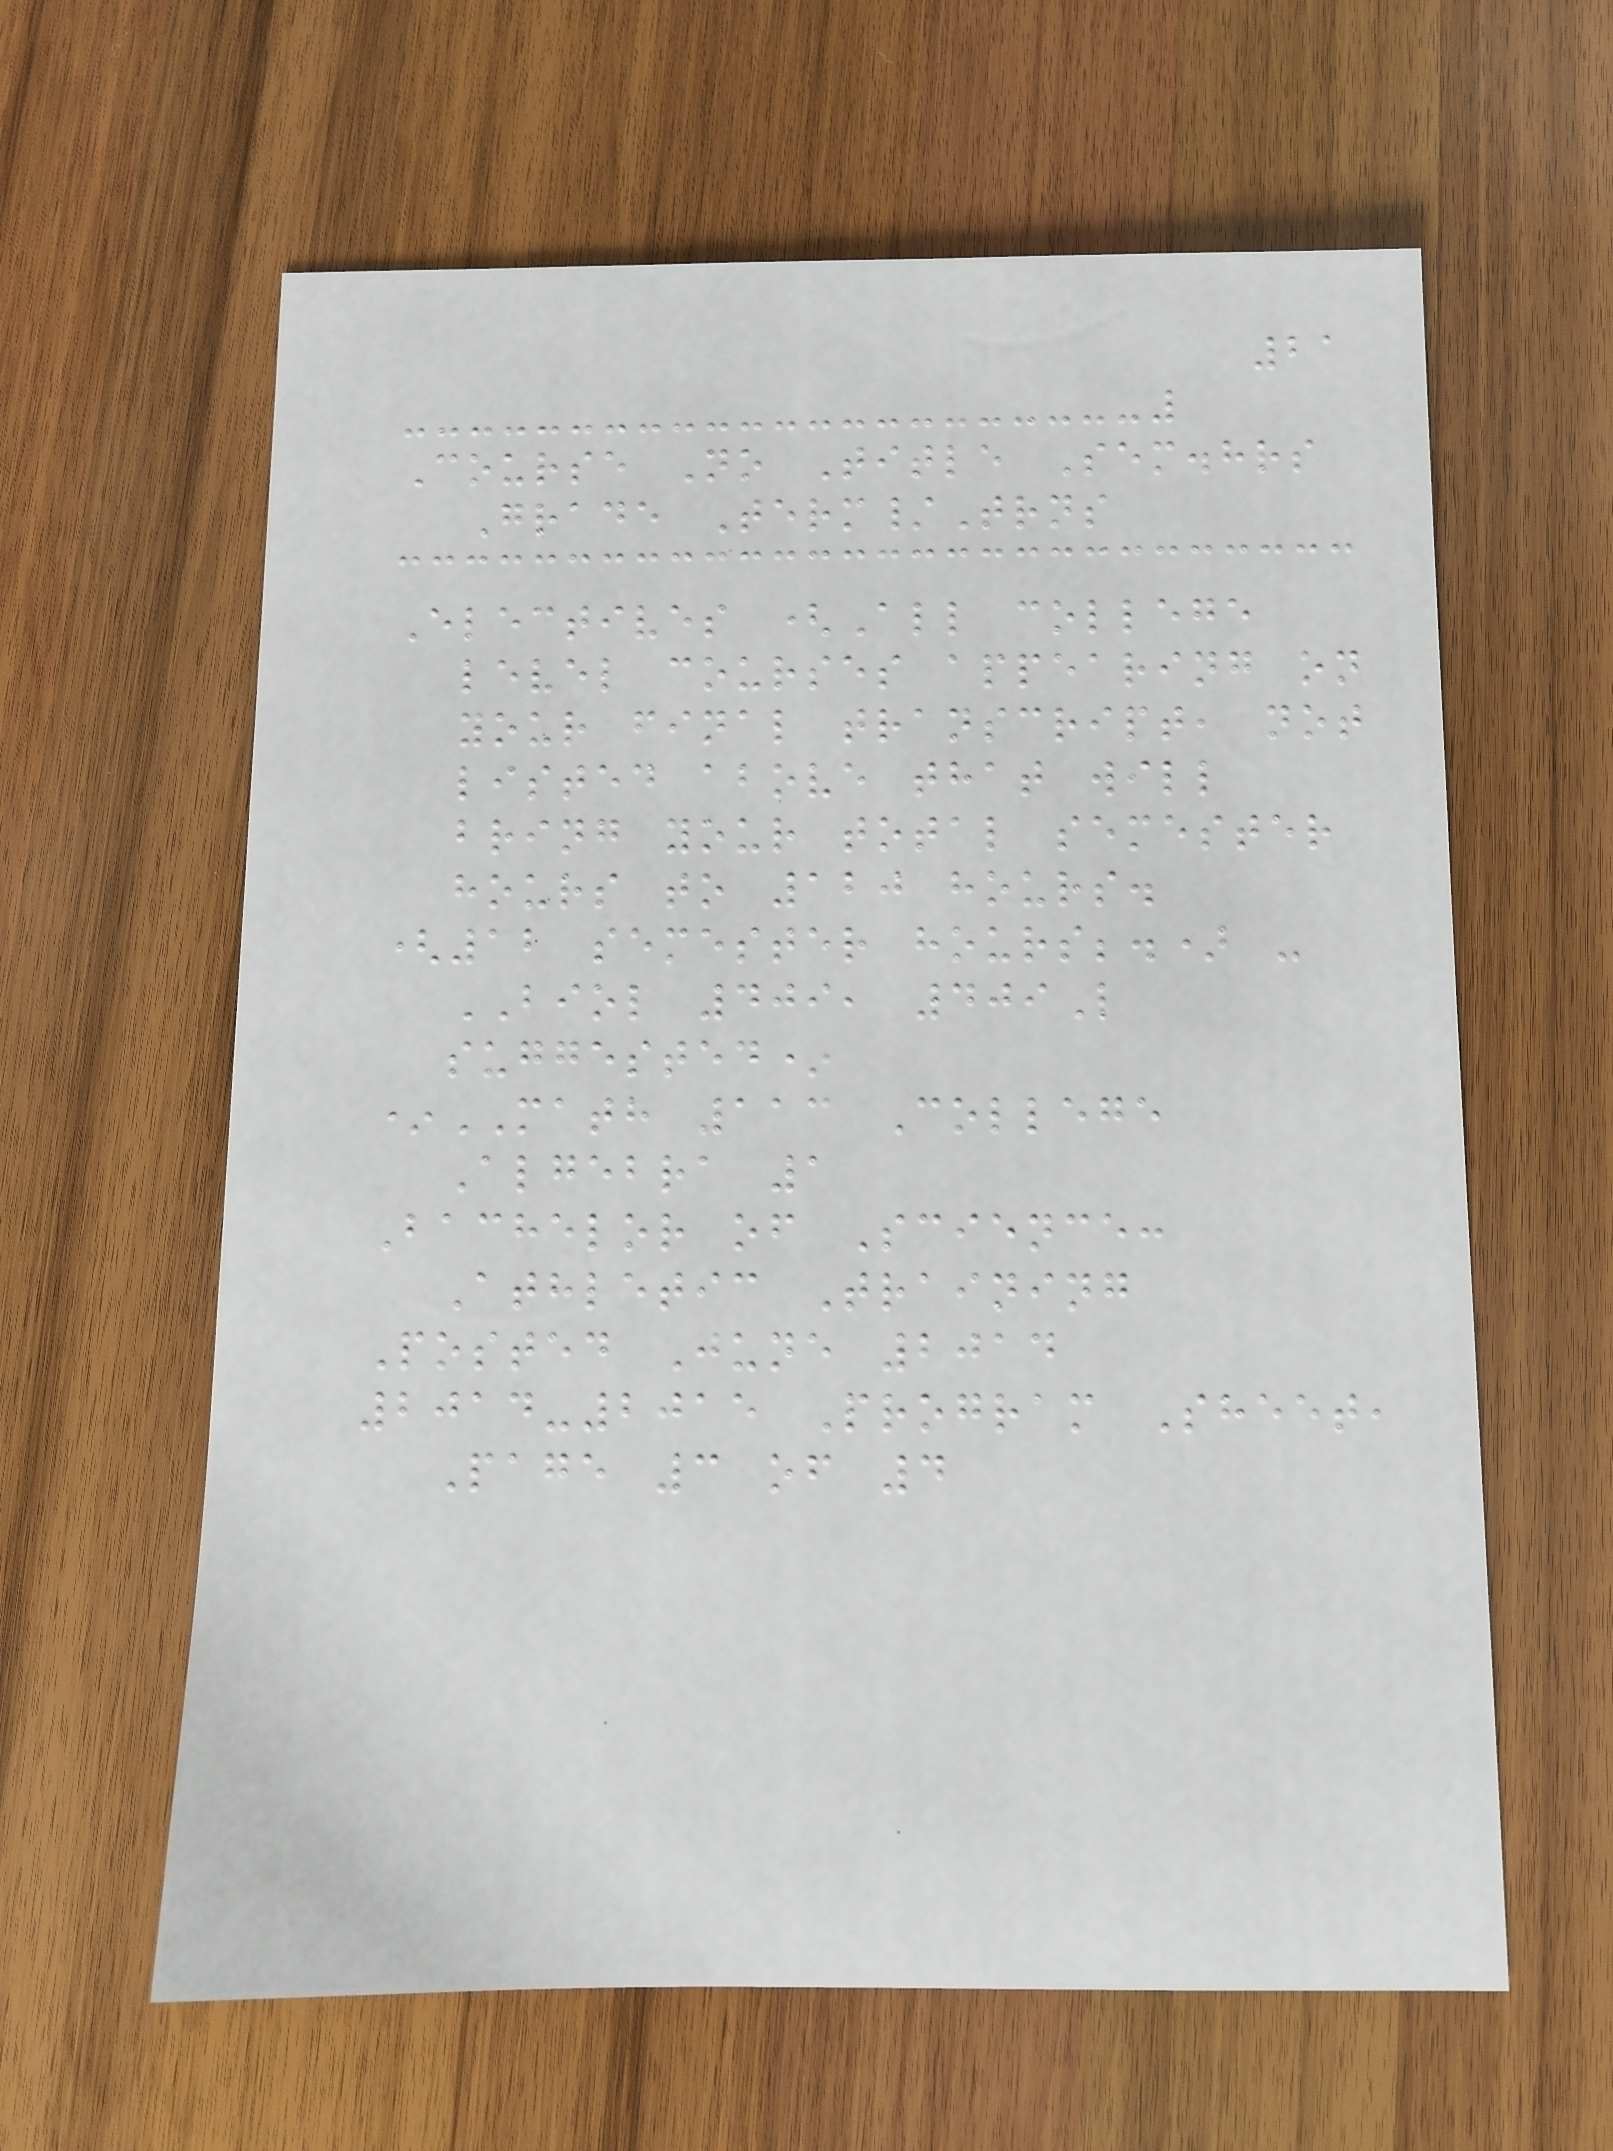21
Course No Title Sem.hrs
Grade Term/Trns
Electives (All college
level courses appearing on
your final transcript, not
listed above that will
bring your total semester
hours to 120 hours.
(12 semester hours;.) -
BIOL 409, 409L
suggested*
*MATH 113 College
Algebra 1
Bachelor of Science:
Athletic Training
Posted June 2014
2014-2015 Program Sheet,
Page 3 of 4
